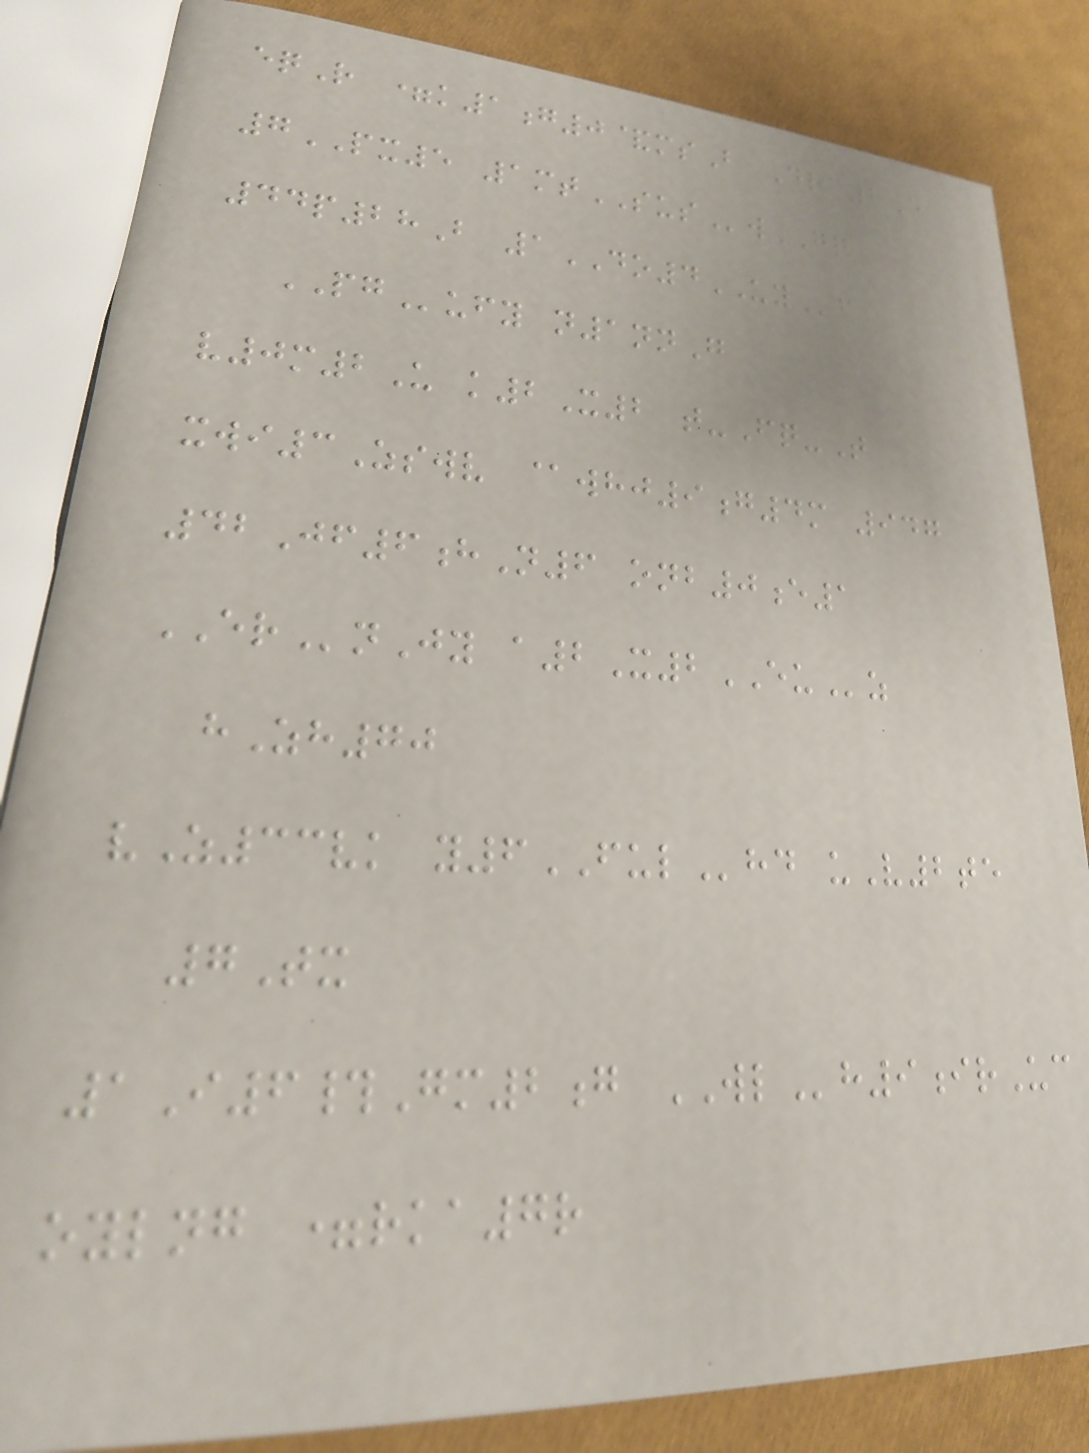eqR =k1g0&msB Drc2E
7PX5 1mtSUSwGQ
44p28B 1DO4UYf
PGufy n1nnG
v0m2U k2X2 t-Fq-T
xwi3Zswv @whj9g4m 947
42Jf6hN6 onb0e1
ERnJy a2X2EUz
hZh70
vZ33vk y6FULhd uV2te
7Tx
1I6#Gm2g WLh9irUc
oylng =rka7r
